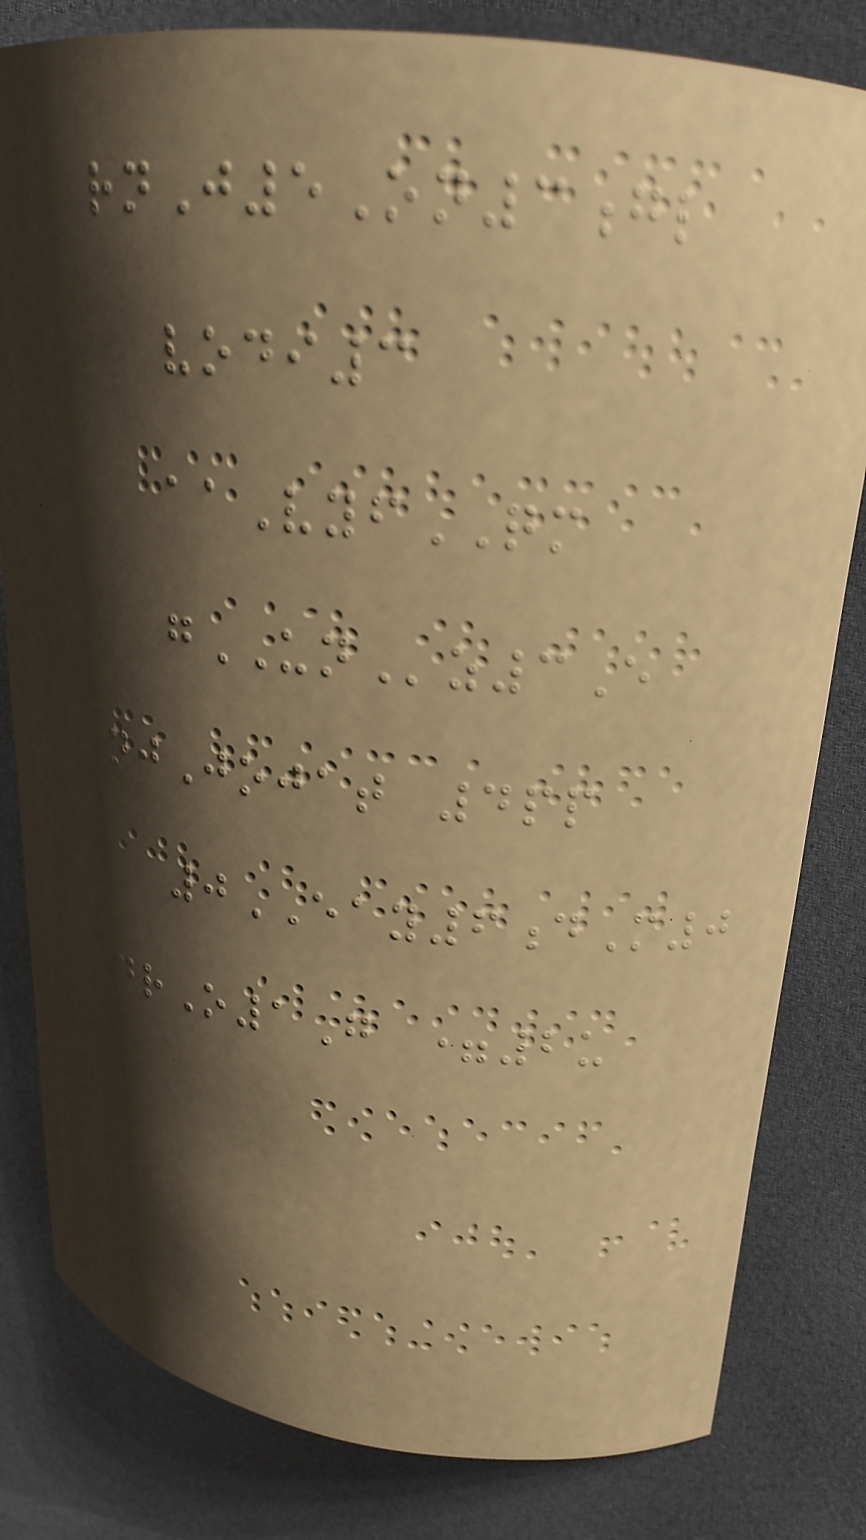rnJ5On3gl
vodi3
aaVyfQM
gUNz3E
njJojat 4pp
0EAY6dM0
drO1G =2u
